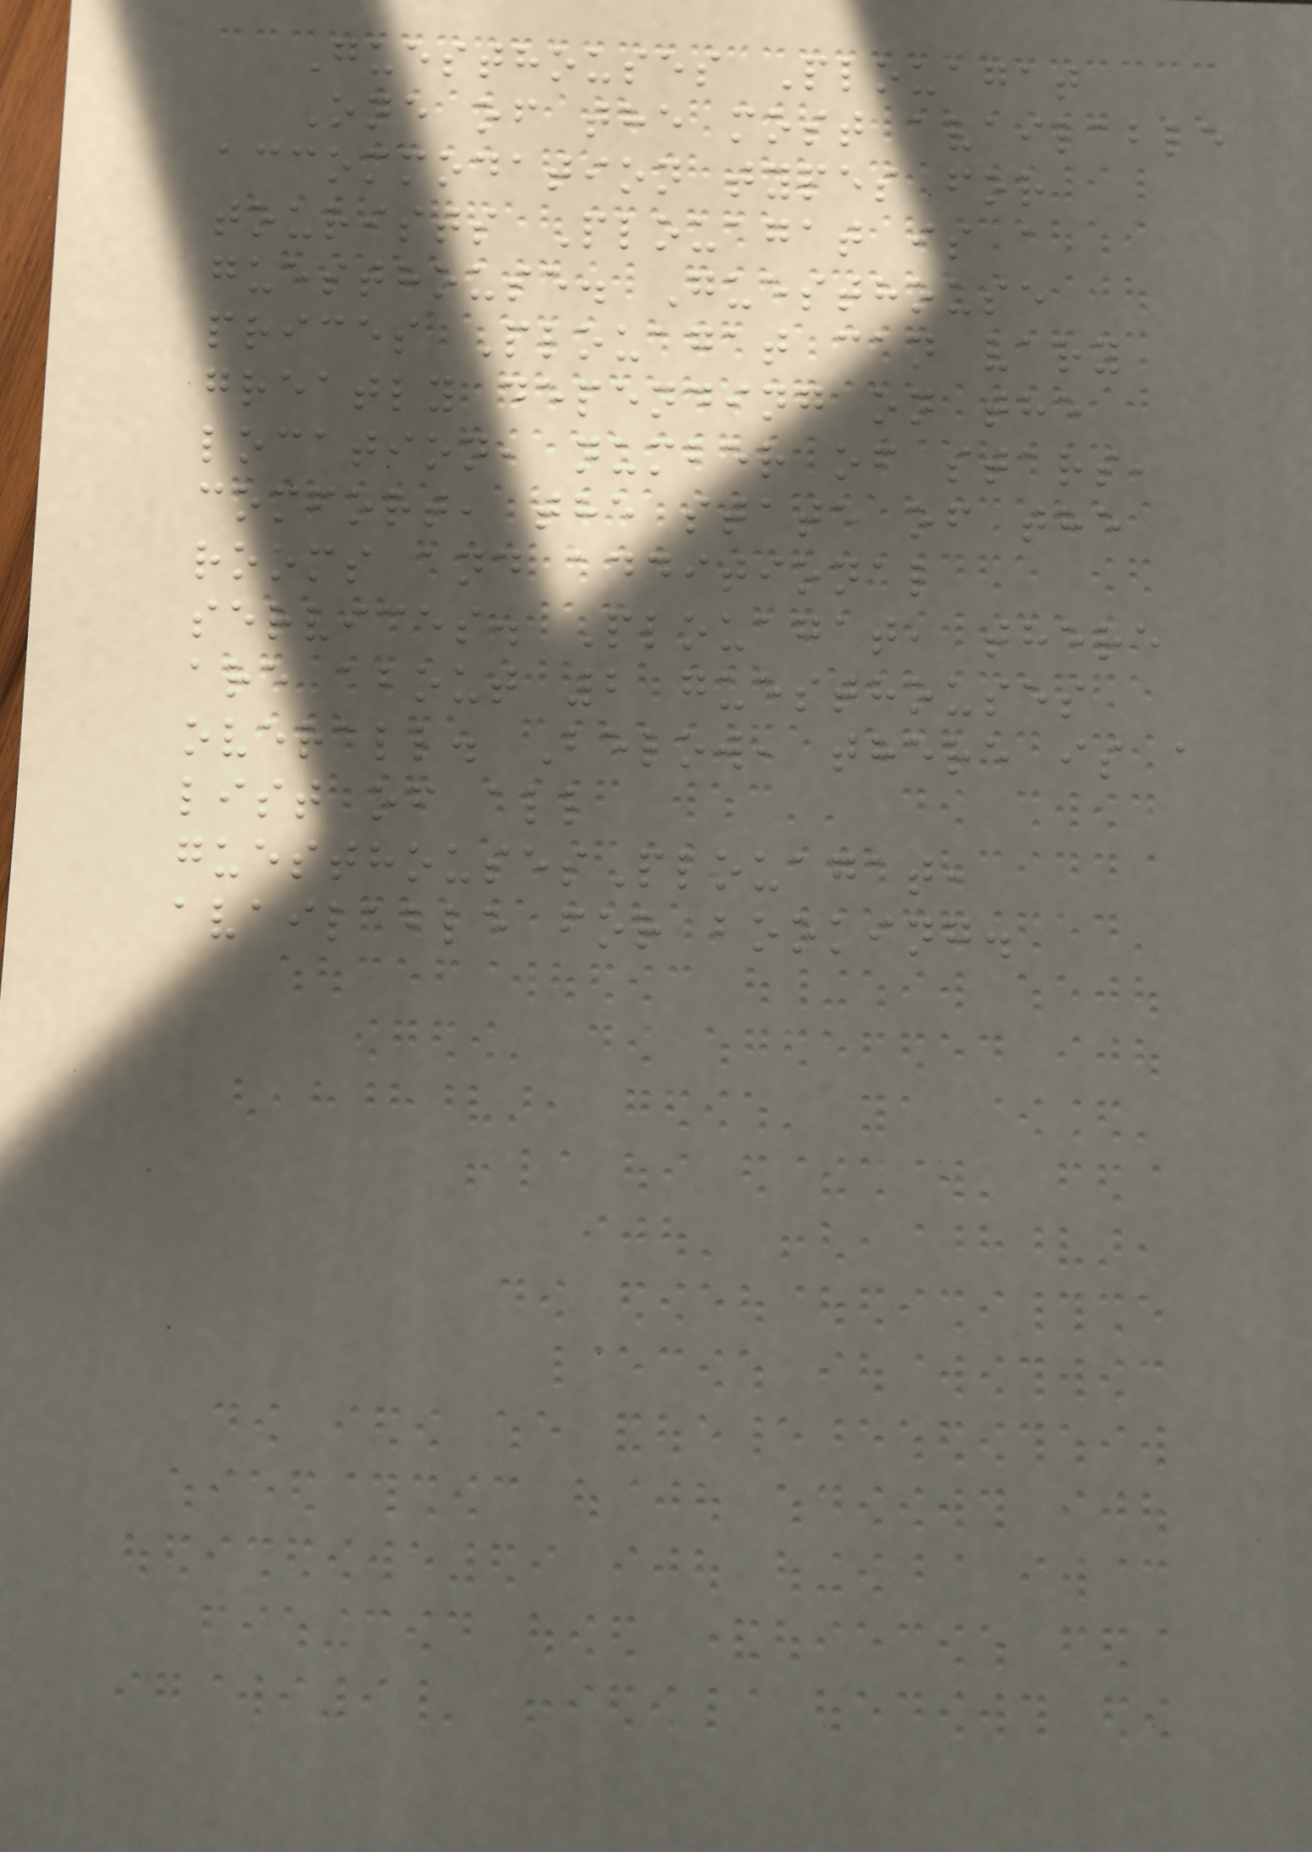Guesthouses Plouagat
One of the most available
accommodation types for
tourists Plouagat is a
guesthouse. Guesthouse
prices Plouagat can vary
greatly depending on the
location, number of stars,
comfort, the state of the
rooms and additional
services. Plouagat, there
are about 2 guesthouses
overall. Below, there is a
list of all
guesthousesPlouagat,
available for booking.
